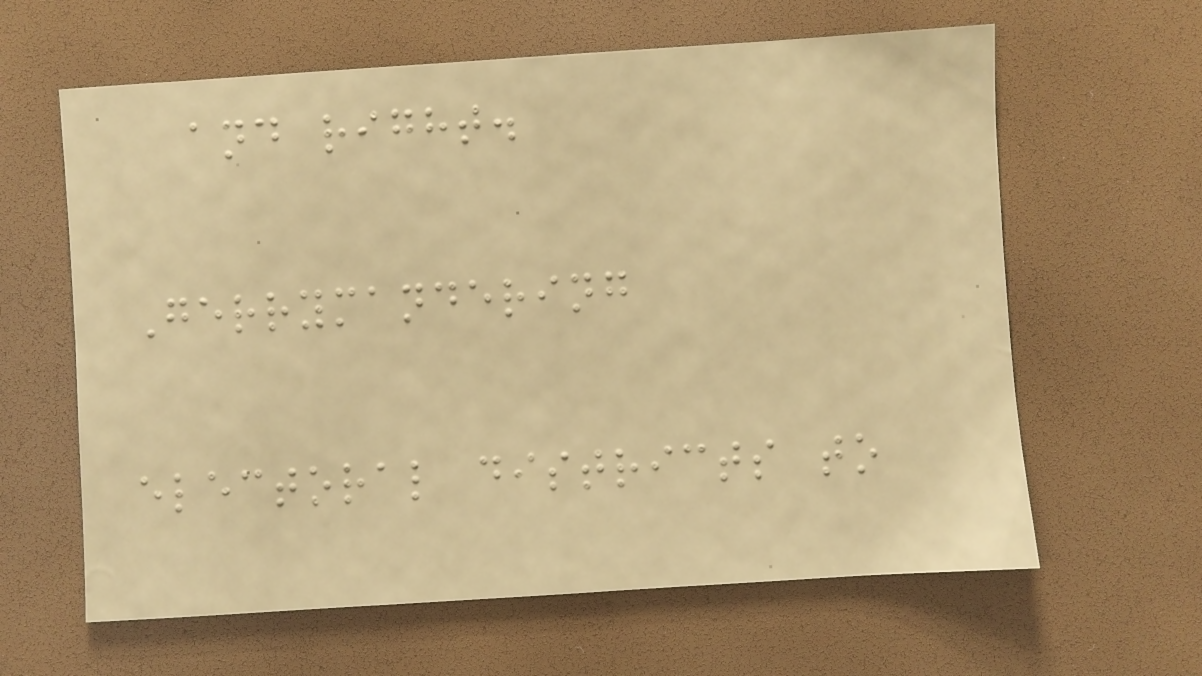and right.
Gerrymandering
electoral districts to
